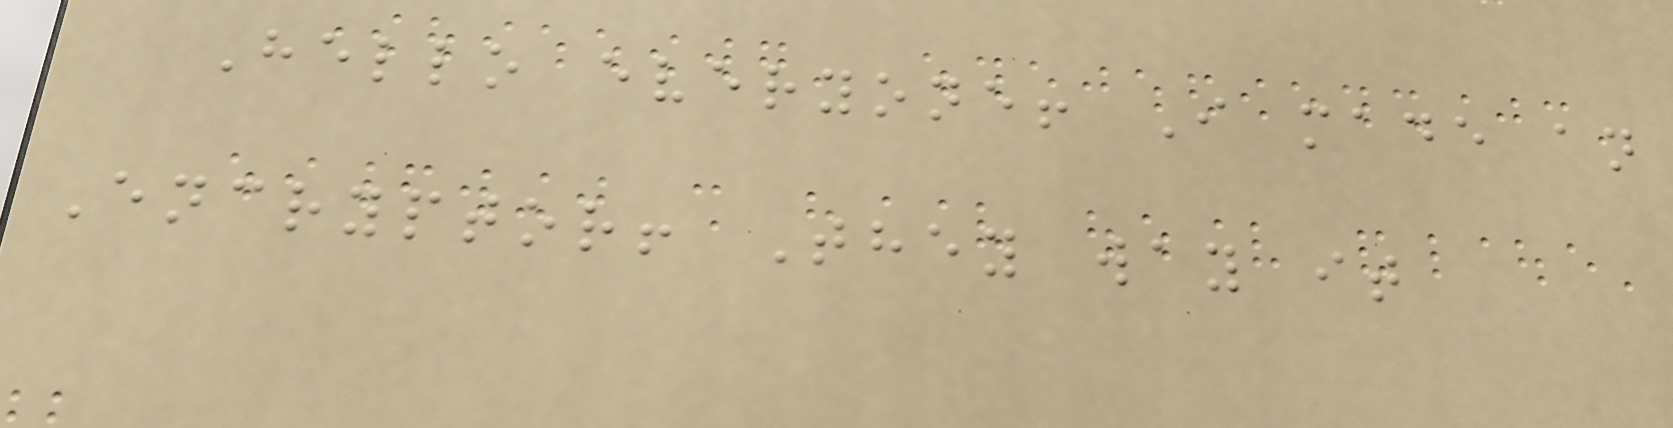Hello everyone! I made an
Encryptor! They way it
